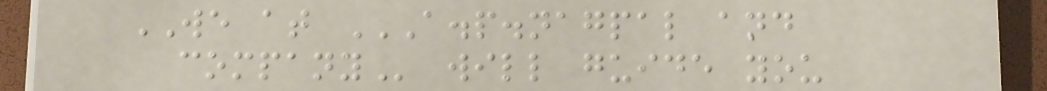WE at A.P.NAGPAL AND
COMPANY will guide you
